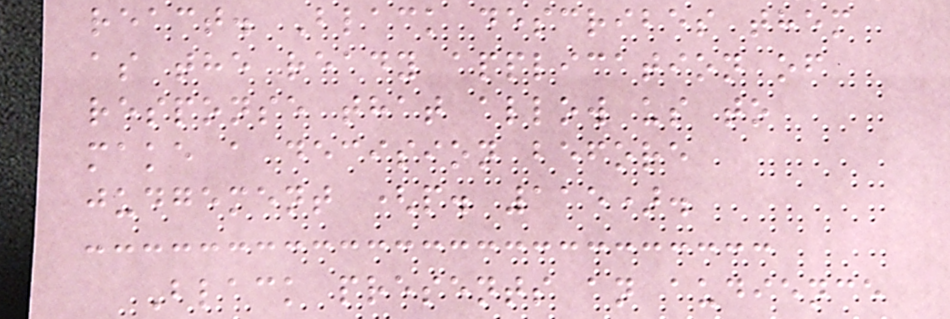react. Black describes them
as the ready application of
response that allow us to
make a decision before
judgement (p. 115).
Black presents an audience
